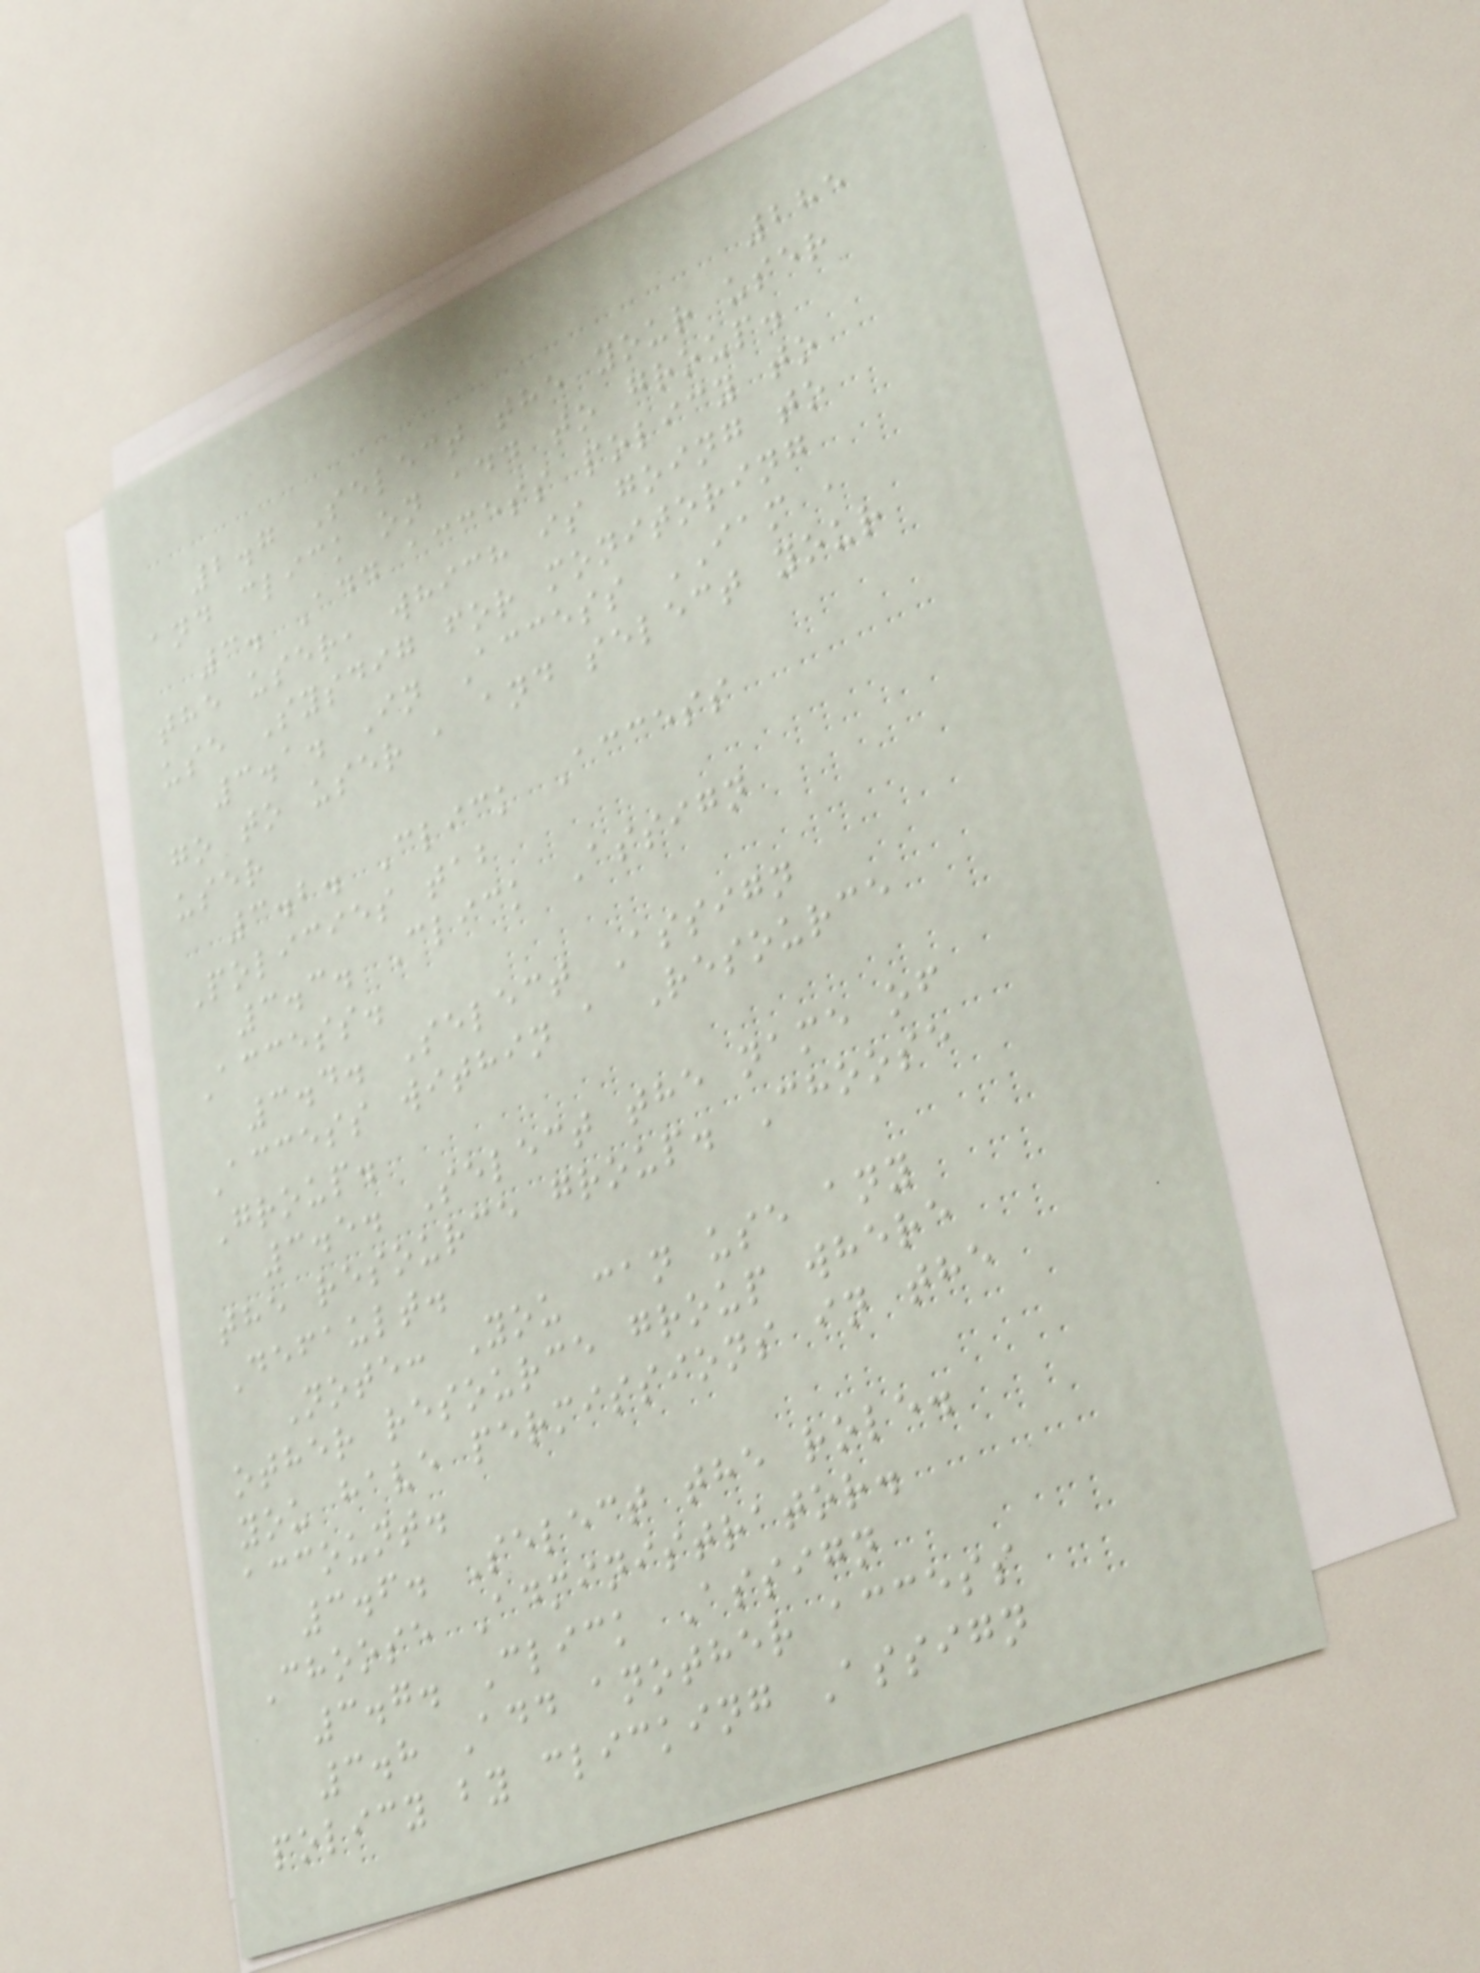285
2.7 Select the your user
and click on add to group.
3. Add access policy to
the user, which is going to
use Sysdig for monitoring
3.1. In Access IAM ,
go to user , and select your
user
3.2. Click Access
Policies tab
3.3. Click Assign
Access.
3.4. Select Assign
Access within a Resource
Group.
3.5. Select the name of
the resource group. Choose
Default.
Note: You can use any
other resource group where
you have permissions in the
account.
3.6. Select the role.
Choose Administrator.
3.7. Click Assign
3.8 Add another access
policy by clicking Assign
